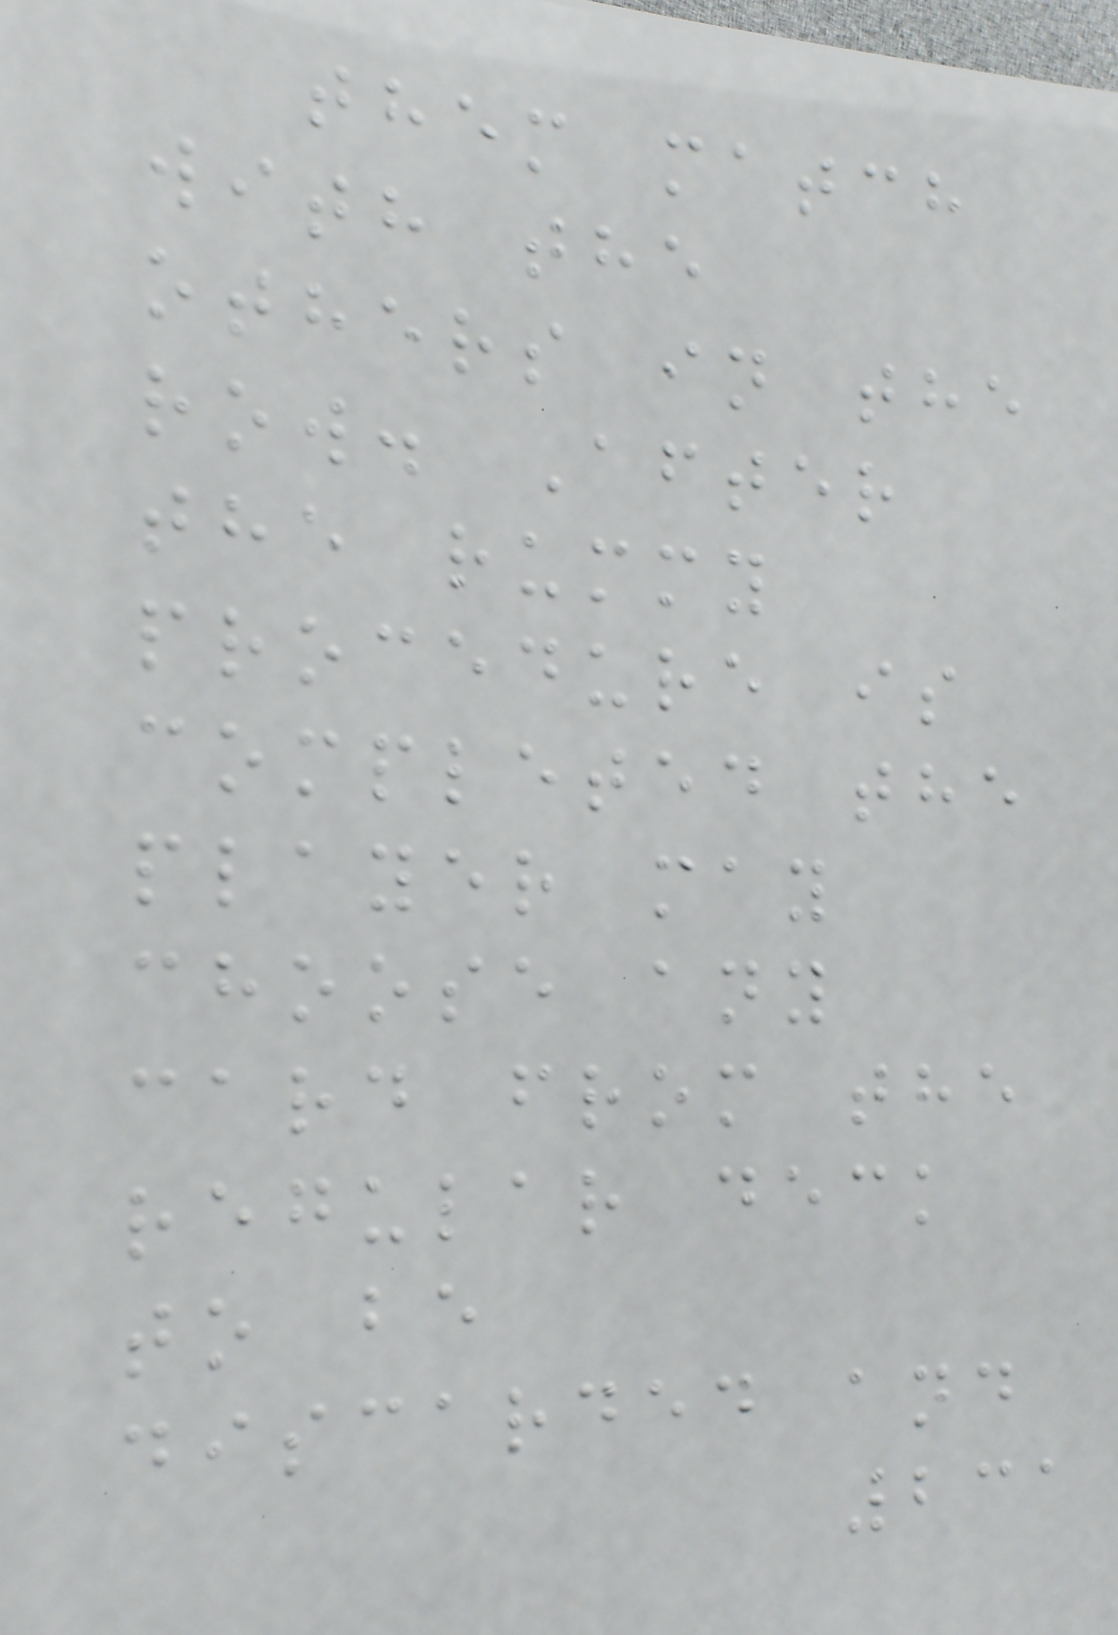them match
with the
others in the
row. After
the rummy
procedure is
completed the
player may
choose any
card from the
regular deck
to be
discarded and
231
